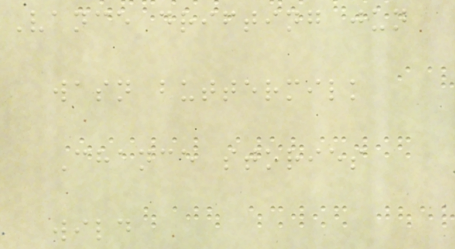Vance drifting jun
wasn buttermilk
Chance stories
wild
